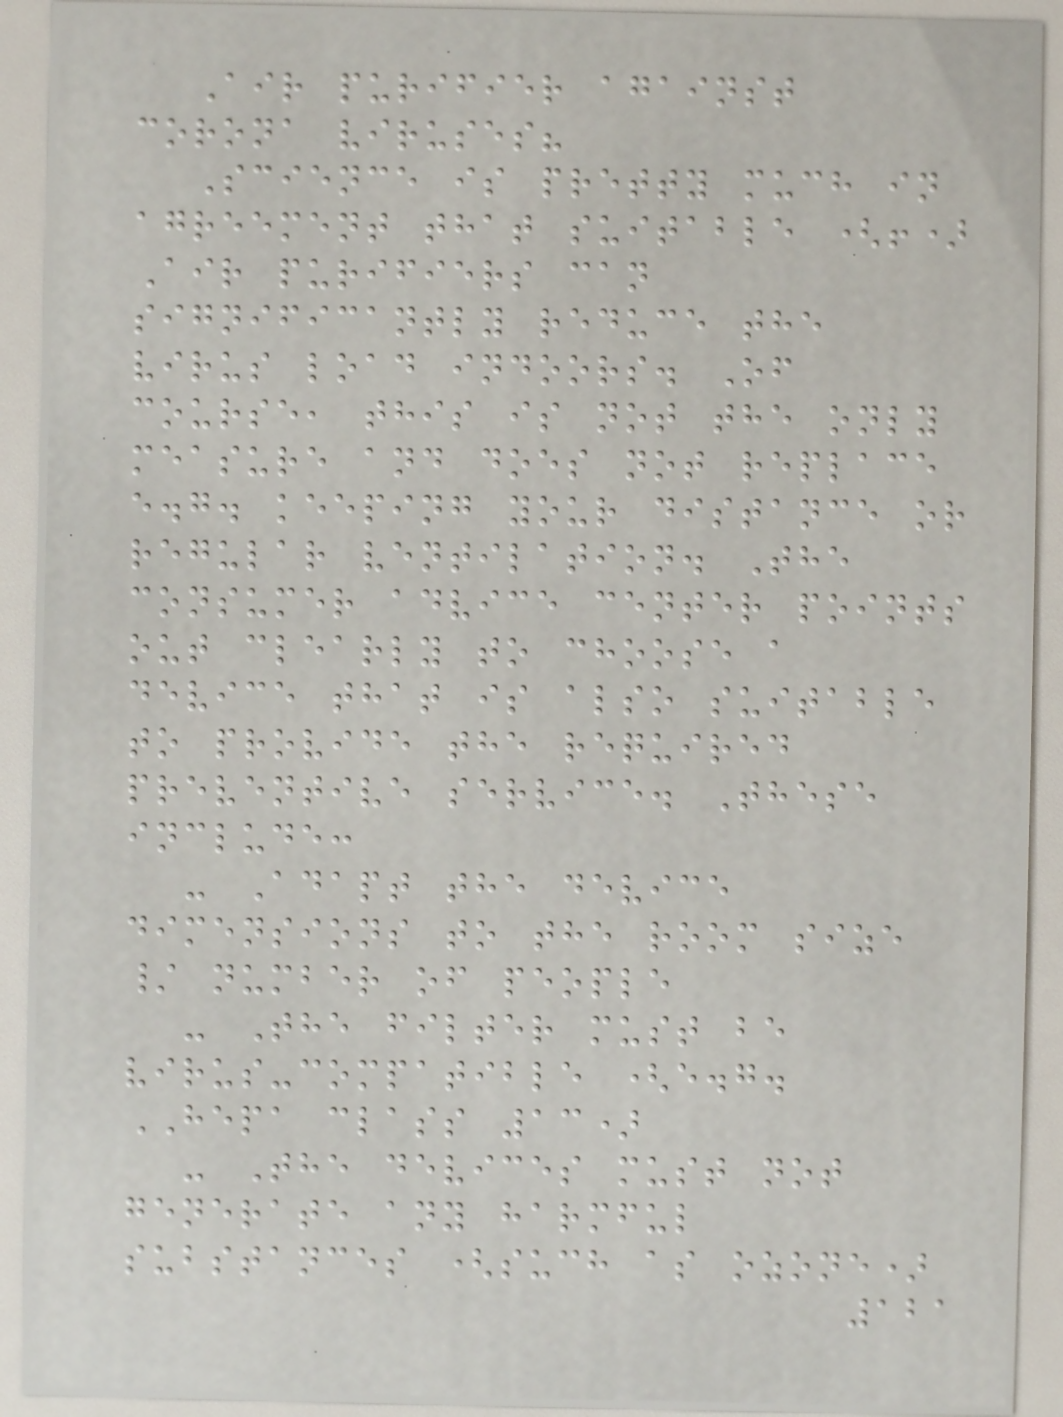Air purifier against
corona viruses?
Science is pretty much in
agreement that suitable (!)
Air purifiers can
significantly reduce the
virus load indoors. Of
course, this is not the only
measure and does not replace
e.g. keeping your distance or
regular ventilation. The
consumer advice center points
out clearly to choose a
device that is also suitable
to provide the required
preventive service. These
include:
- Adapt the device
dimensions to the room size
/ number of people
- The filter must be
virus-compatible (e.g.
HEPA class 13)
- The devices must not
generate any harmful
substances (such as ozone)
121
